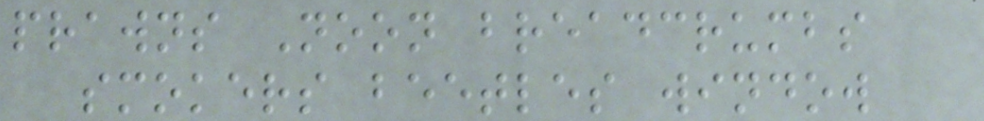prawns Noon breadcrumbs
smokers beetles window
